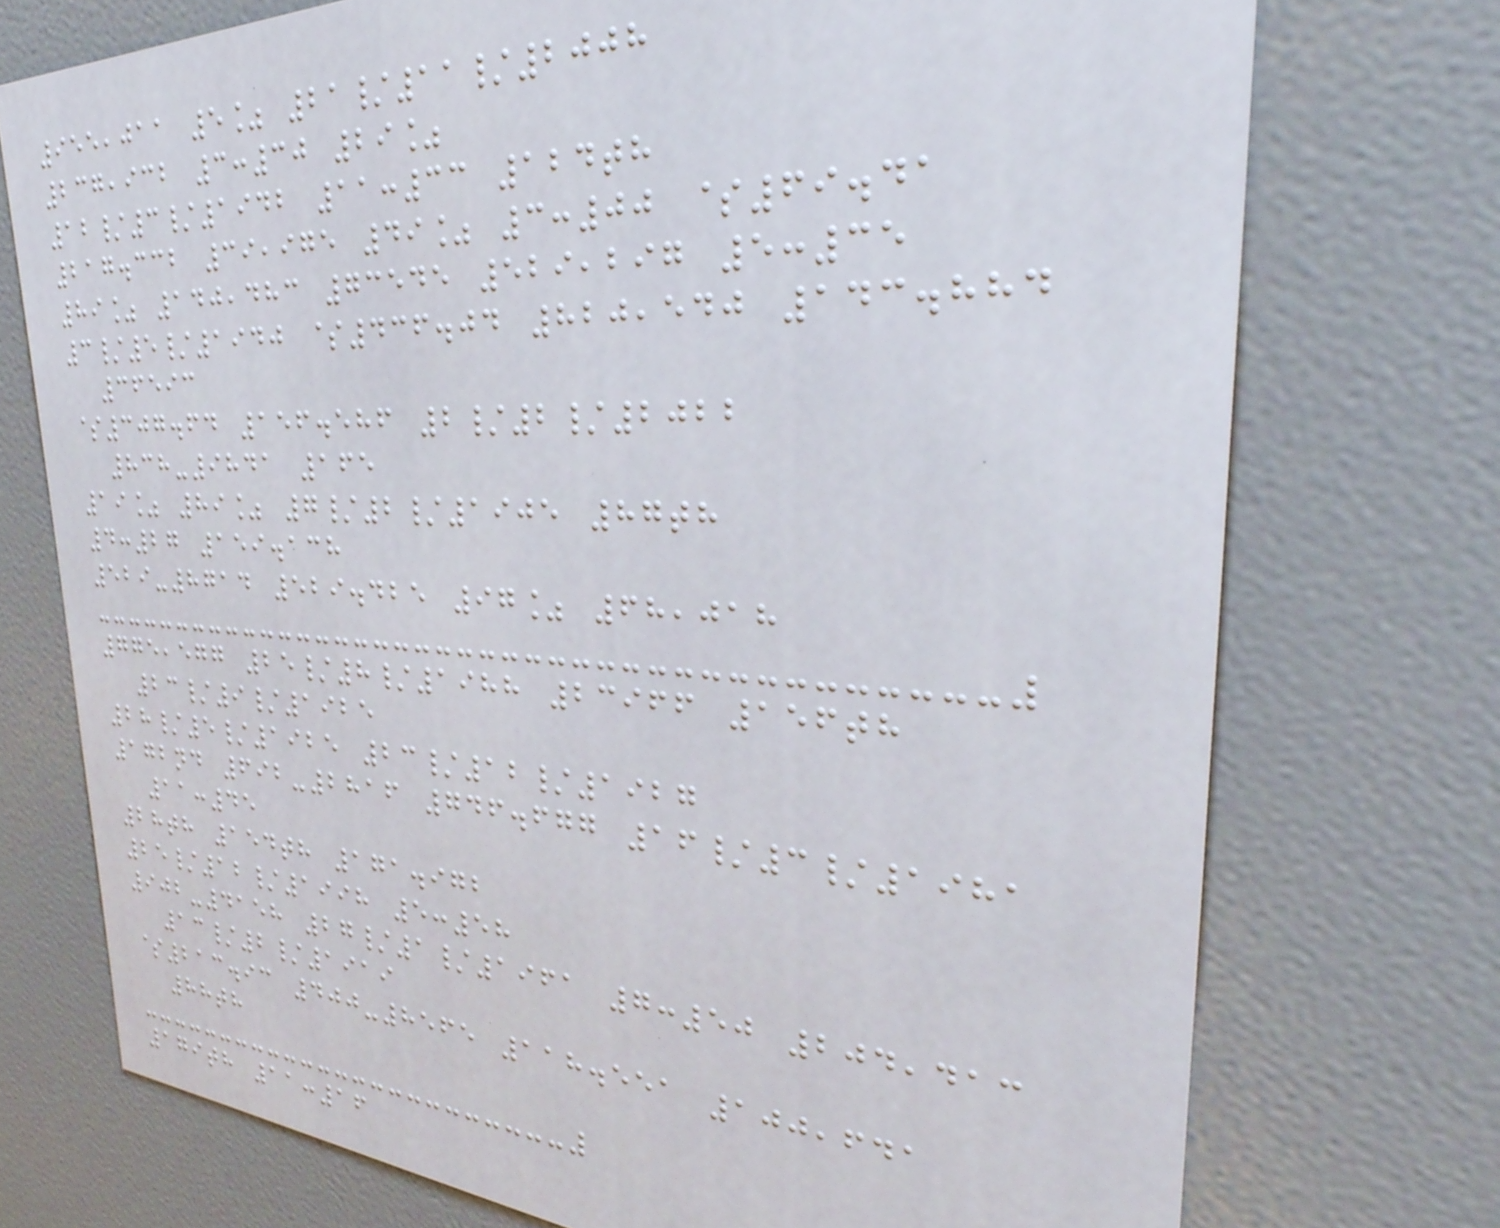955,011 5% 21/11/2008
237,932 3:30 29%
12/3/1942 11:33 124th
217.332 39,975 49% 3:00 $69.41
89% 140,483 73545 529,297 5:35
3/5/1940 $436.04 820,540 143.884
36593
$307.64 156.586 2/2/2022
838-9841 165
19% 89% 7/2/1905 87th
4:27 159.138
529-8714 529.425 97% 68,018
775,577 25/8/1988 23966 156th
23/9/1925
28/5/1925 23/12/1927
172nd 692-2816 746.677 16/3/1981
11:45
28th 154th 171.972
25/12/1998 5:58
902-4158 27/1/1961 7:50 204,413
13/2/1919
$213.93 400-8565 118.551 100,641
88th
179th 11:16
